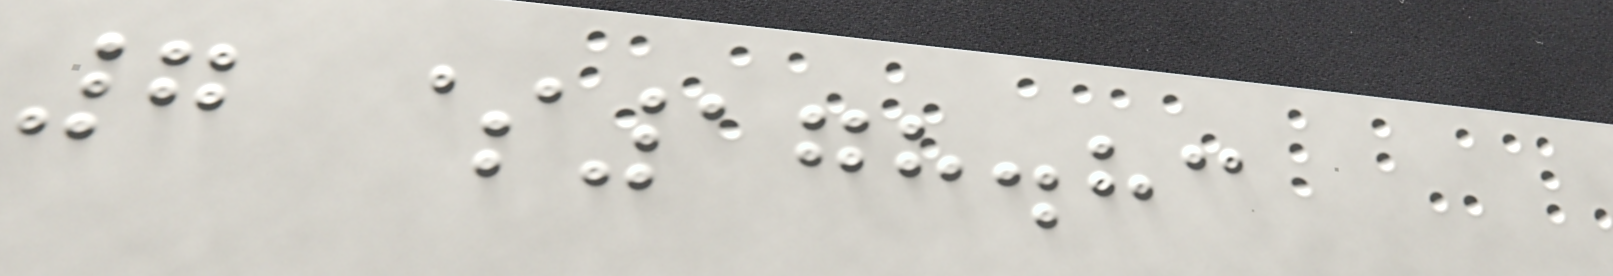7 $178.83
